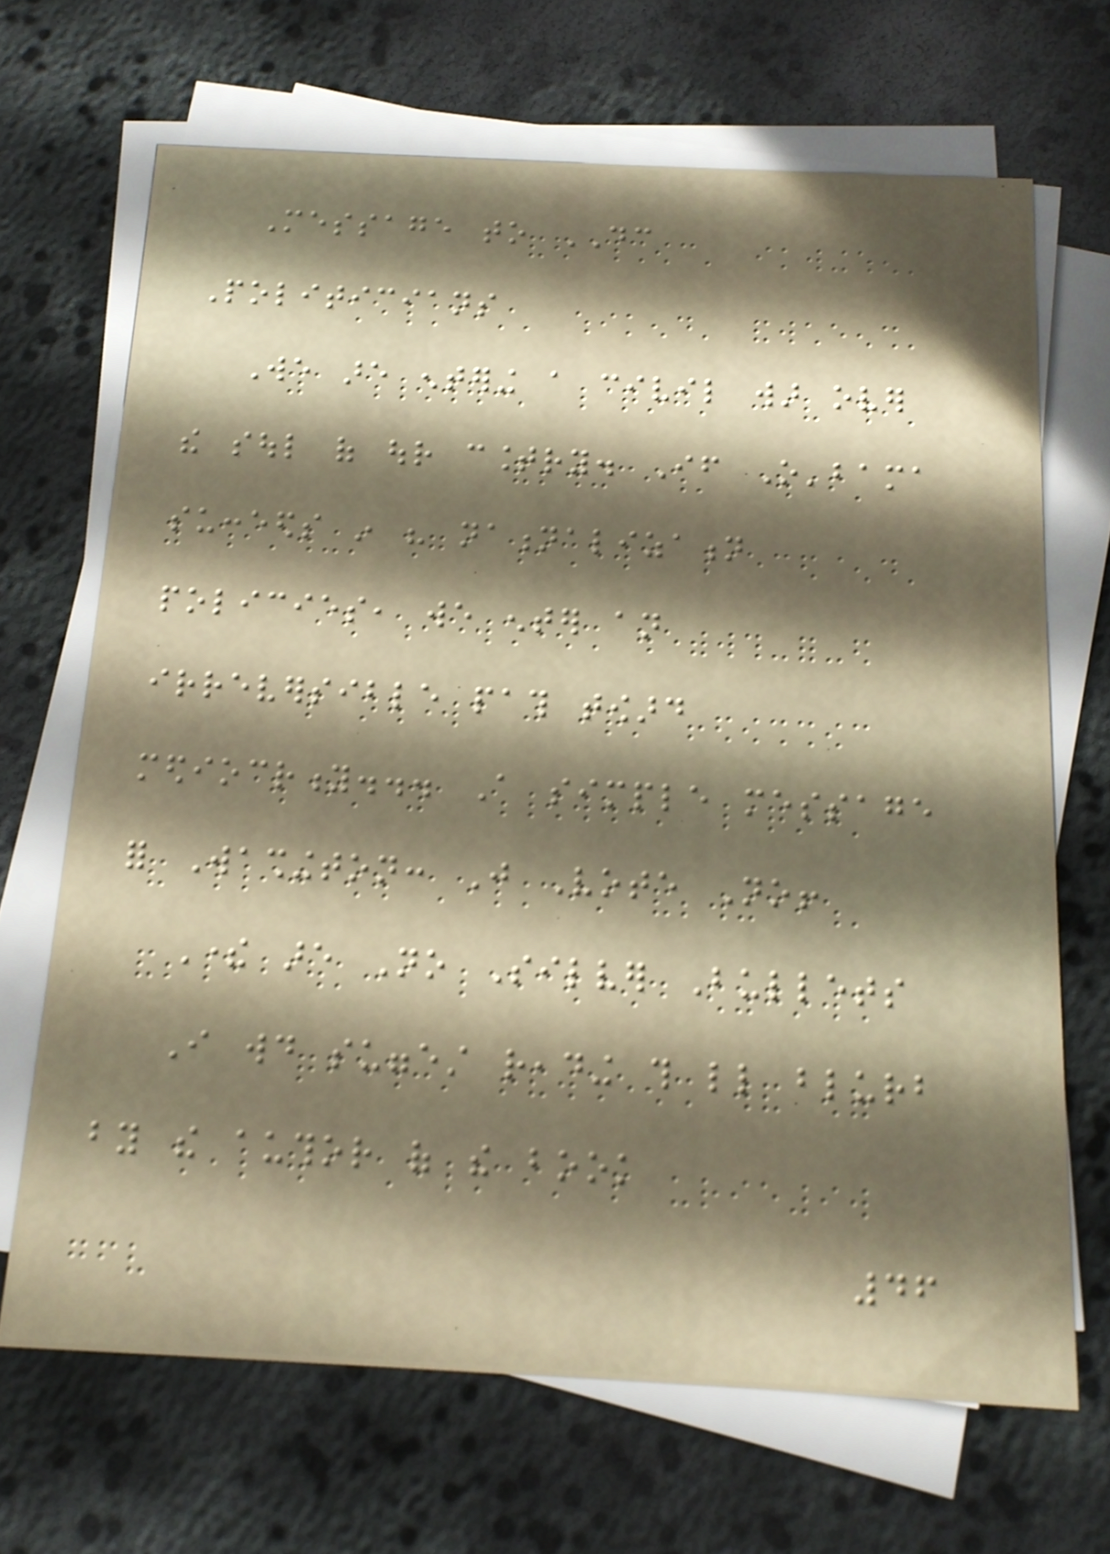Message to DC
Politicians
We are entering a civil war over
the soul of our country. If O'bama
succeeds in his nationalization
policies, we enter an
irreversible path toward
mediocrity... A simple message
for Washington: Just Vote No!
There are No Silver Bullets
I would suggest reading this little blurb
by the author of the book
46
